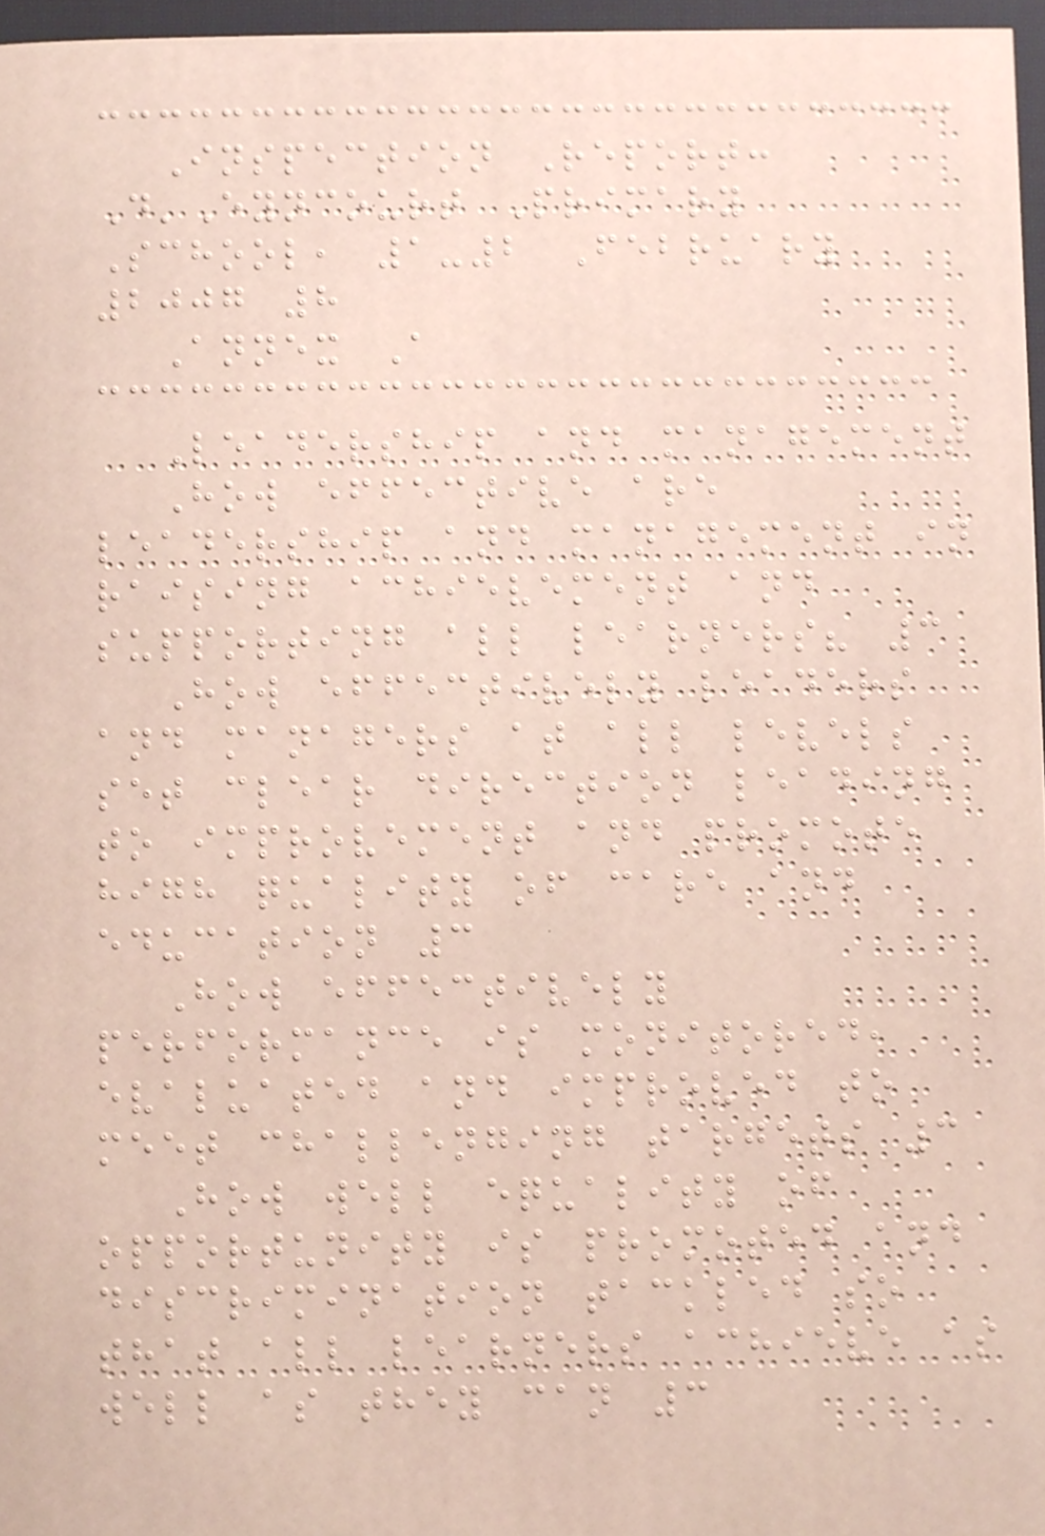Inspection Report:
D'Eyncourt Primary
School, 1-2 February
2007 8
Annex A
Leadership and management
How effective are
leadership and management in
raising achievement and
supporting all learners? 3
How effectively leaders
and managers at all levels
set clear direction leading
to improvement and promote
high quality of care and
education 3
How effectively
performance is monitored,
evaluated and improved to
meet challenging targets 3
How well equality of
opportunity is promoted and
discrimination tackled so
that all learners achieve as
well as they can 3
